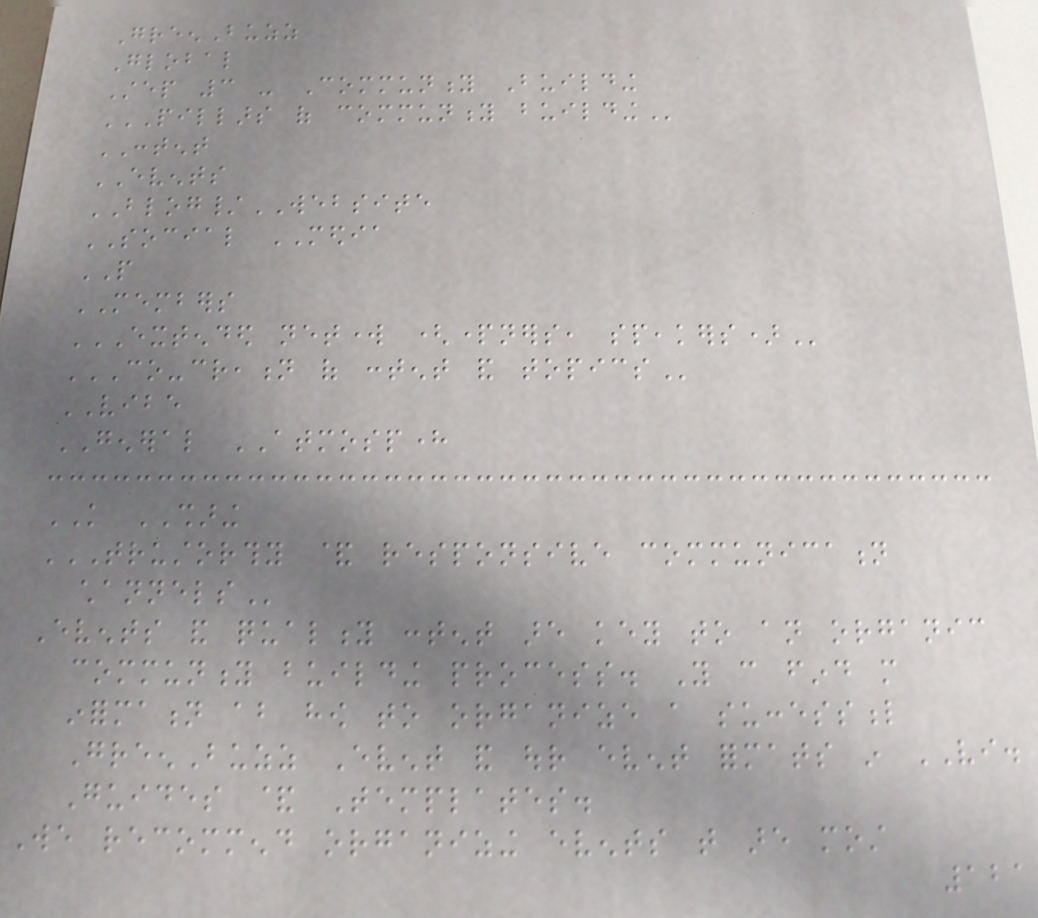GreenBuzz
Global
Step 3 - Community Building
PILLARS OF COMMUNITY BUILDING
CONTENT
EVENTS
BLOG/WEBSITE
SOCIAL MEDIA
PEOPLE
MEMBERS
EXTENDED NETWORK (PARTNERS, SPEAKERS)
CO-CREATION OF CONTENT AND TOPICS
VIBE
GENERAL ATMOSPHERE
KNOWLEDGE SHARING
TRUSTORTHY & RESPONSIVE COMMUNICATION
CHANNELS
Events and quality content are key to an organic
community building process. You can find more
information about how to organize a successful
GreenBuzz Event and our event formats in VI.
Guides & Templates.
We recommend organizing events that are most
121
